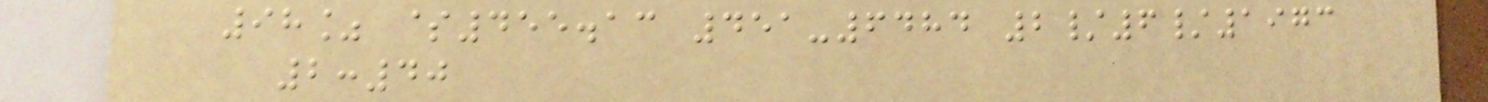98% $455.13 451-6484 2/6/1973
2:40
